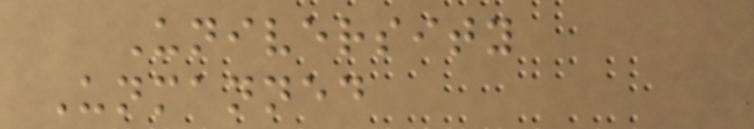University
Unmanned
